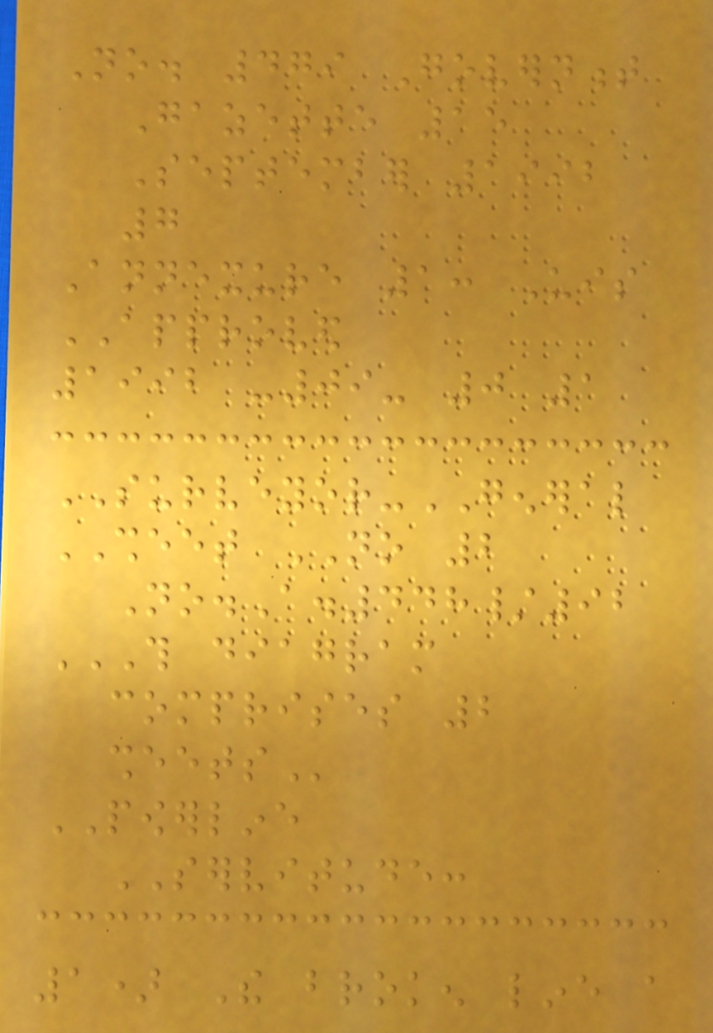No. 479 Government
Gazette 15
September 1992
7
Annexure 1: Uis
APPROVED
1992 -09- 0 1
SURVEYOR-GENERAL
SHEET NO 2
No.A.448/92
THIS DIAGRAM
COMPRISES 2
SHEETS
POWERLINE
SERVITUDE:
1) The broken line a
